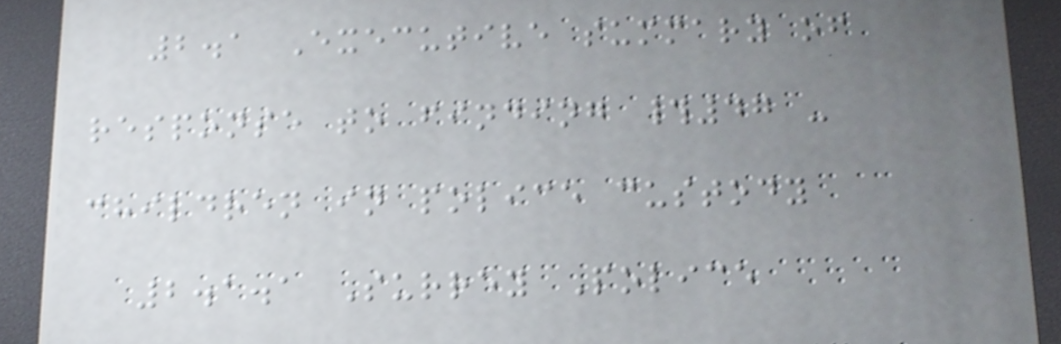2.1 Executive summary of
response to finding #47 -
children in police custody
2.1.1 Surrey Police
